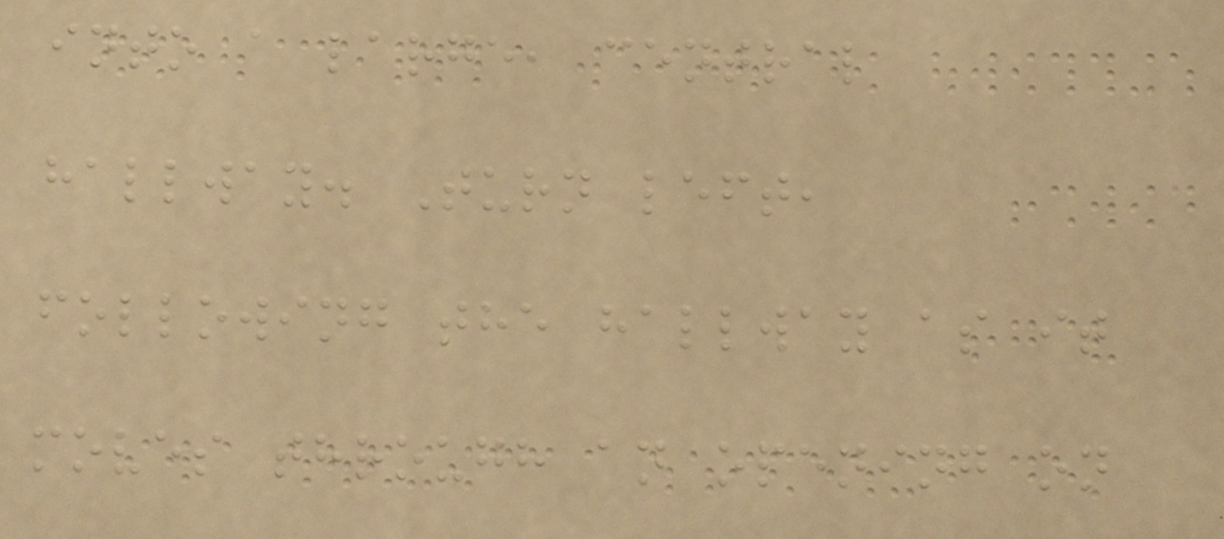into a large, central
hallway. Turn left,
following the hallway as it
moves through an opening on
